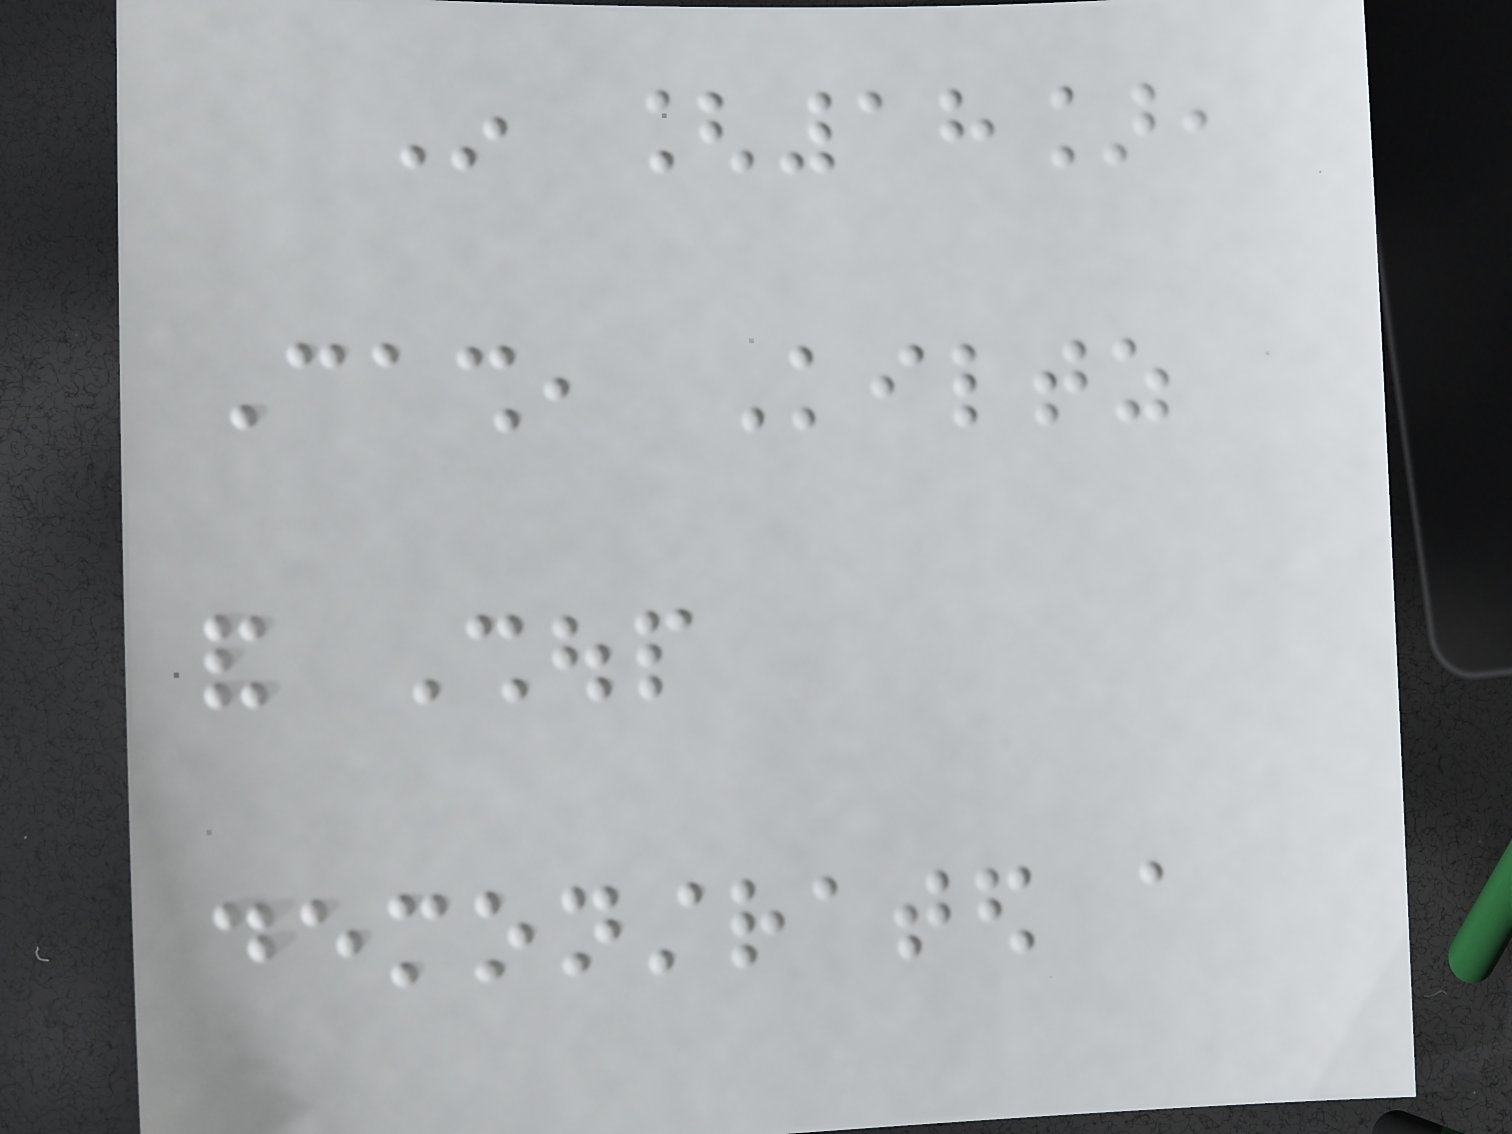In [18],
Cash, Kiltz
and Shoup
demonstrated a
